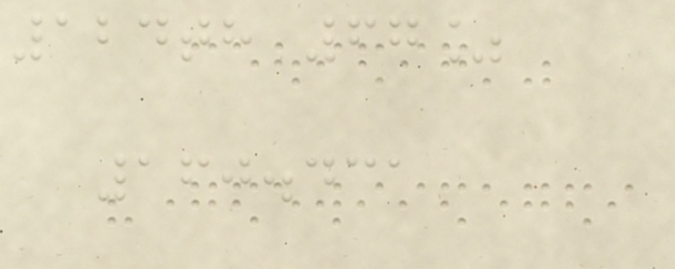124th 67%
160.431
